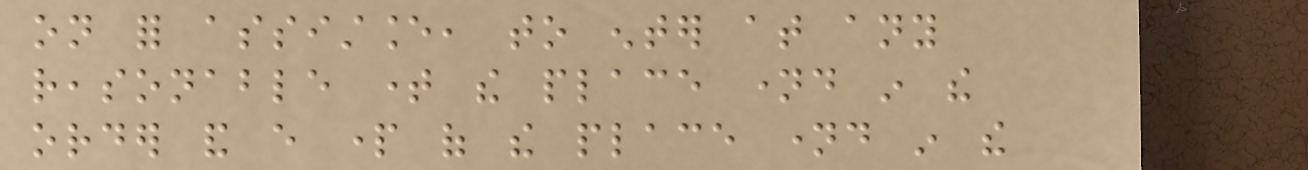on for assistance, to enter at any
reasonable time the place named in the
order and every part of the place named in the
